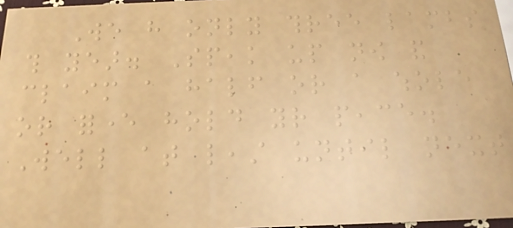We have only three lambs
this year. Speak up now and
claim a half or a whole
or forever hold your peace.
Well at least until next
